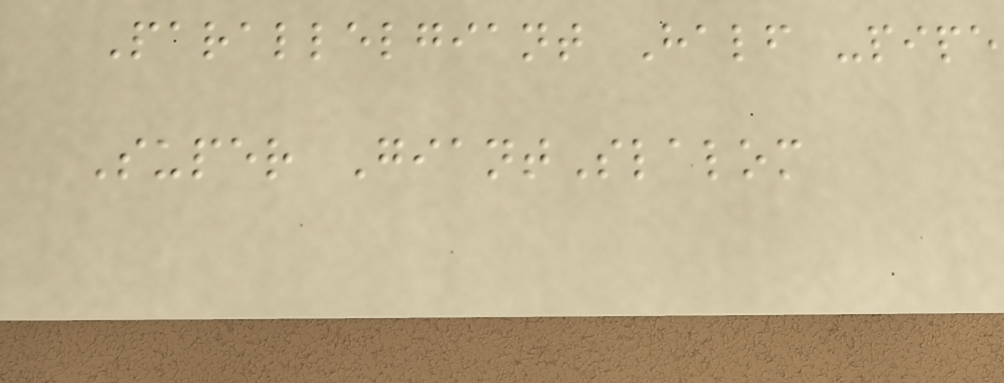Parallelgiant Half -pipe
Super GiantSlalom
